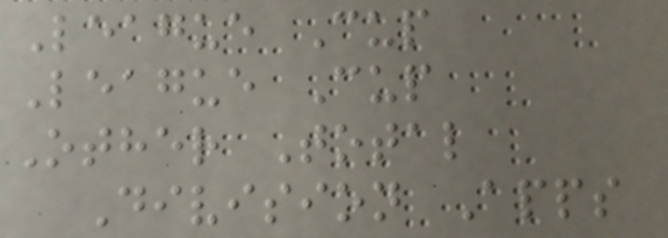League Cup
League Cup
Other Total
Division Apps
